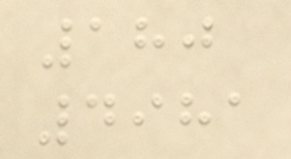180
4981
